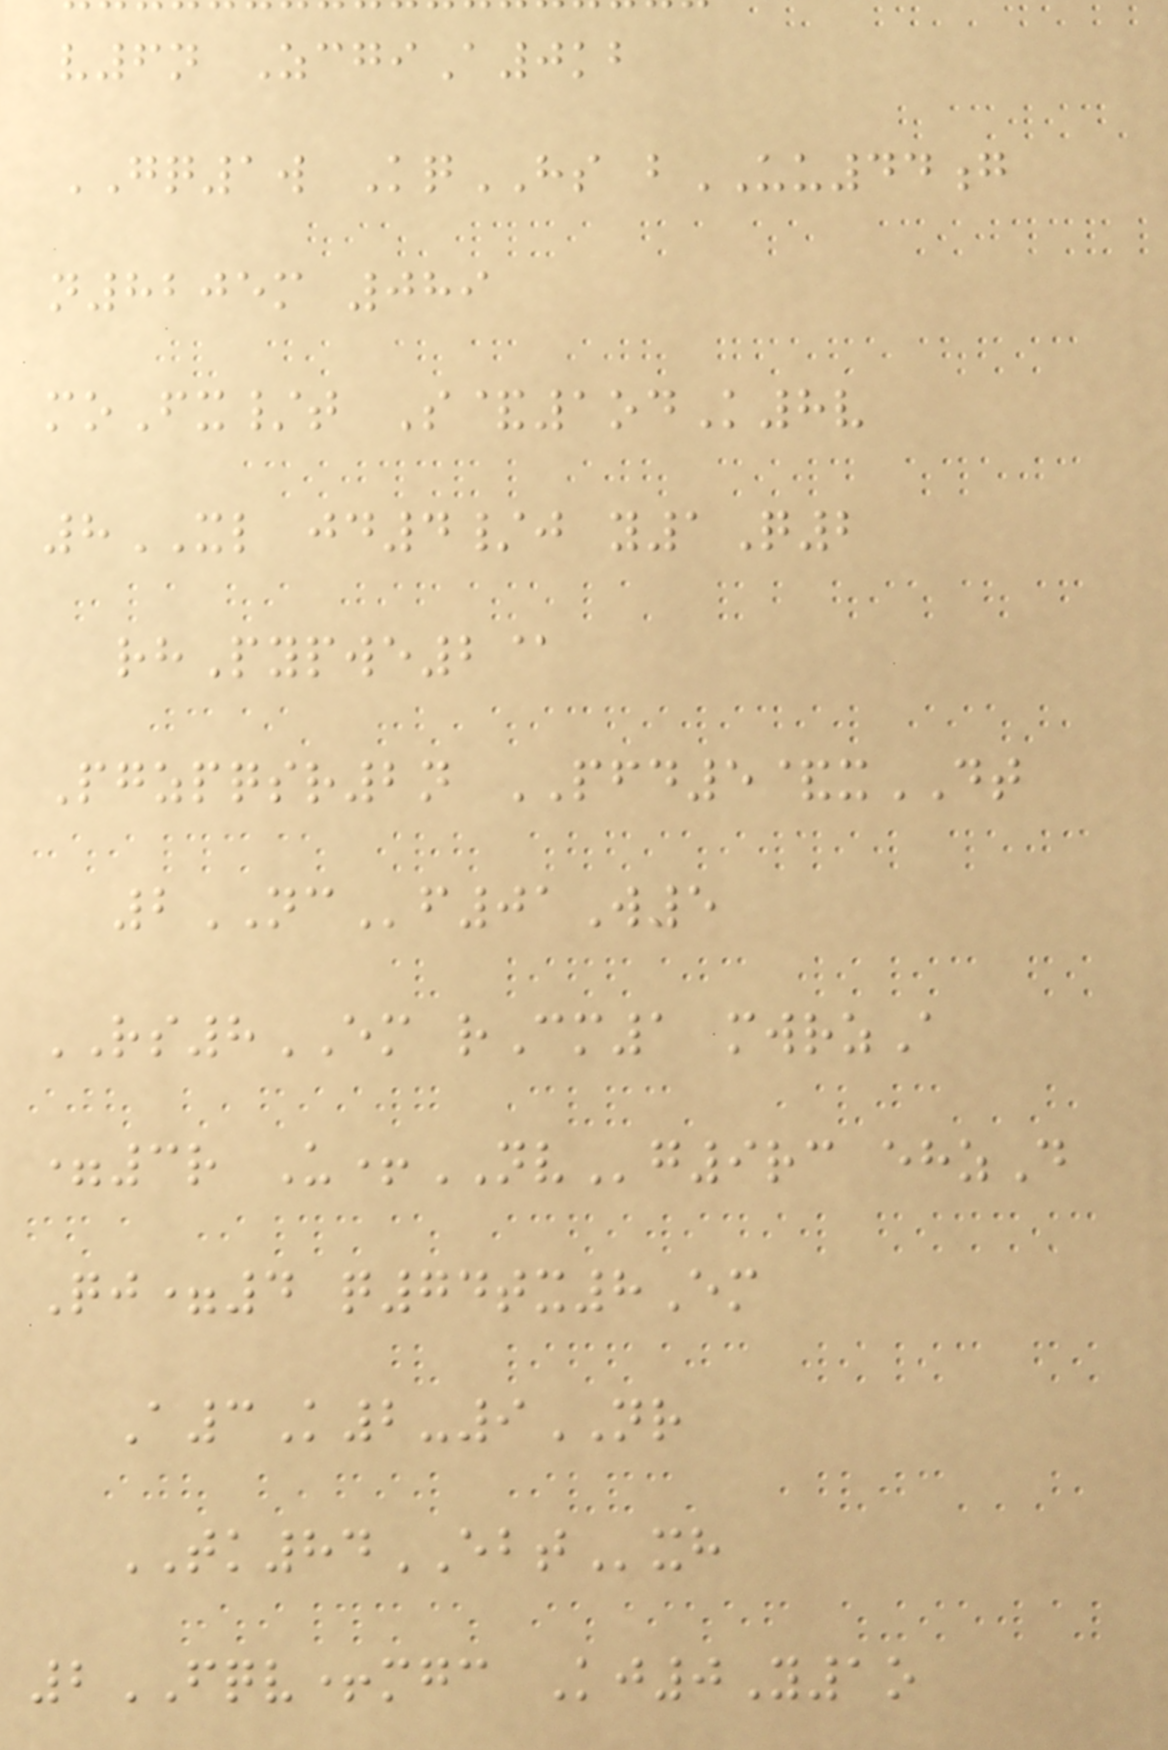v6n ZcgiA0kb
GQ1w KqHS bUU44g
n8205m 089
moFx/t S&1odK8v
8XL jd4/j y1Q2
rhPypwe2@
Pgzpqsr2n PFD5&xDT
2NCf01W5
RS8EM rCm1 mwrzA
=3r U+NVg9rc ehzD
Qj=4 q74tx8Em
A3K2-9NR
TK84EBTxh
2FQV+mgc Kj0Y1o
